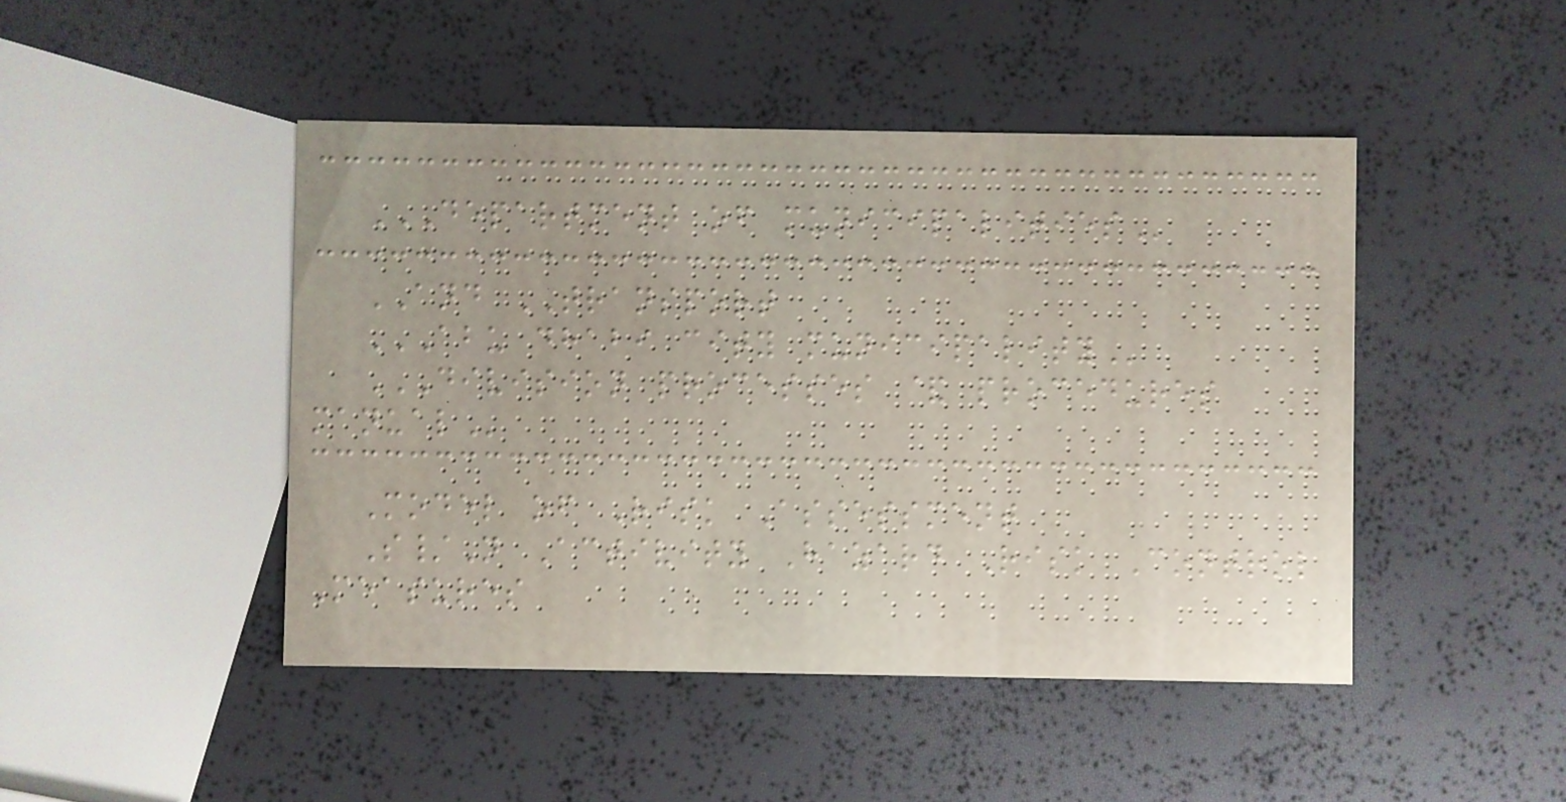DEPARTMENT OF MUNICIPALITIES
AND TRANSPORT
ABU DHABI CITY MUNICIPALITY
DIVISION PROCESSES & PROCEDURES
MANUAL
Model of Risk Assessment
S/N Activity Hazard Risk Control
Measures
